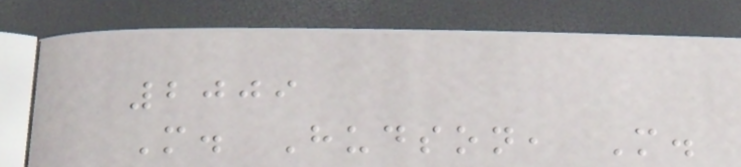2009
M. Hudson, M.
